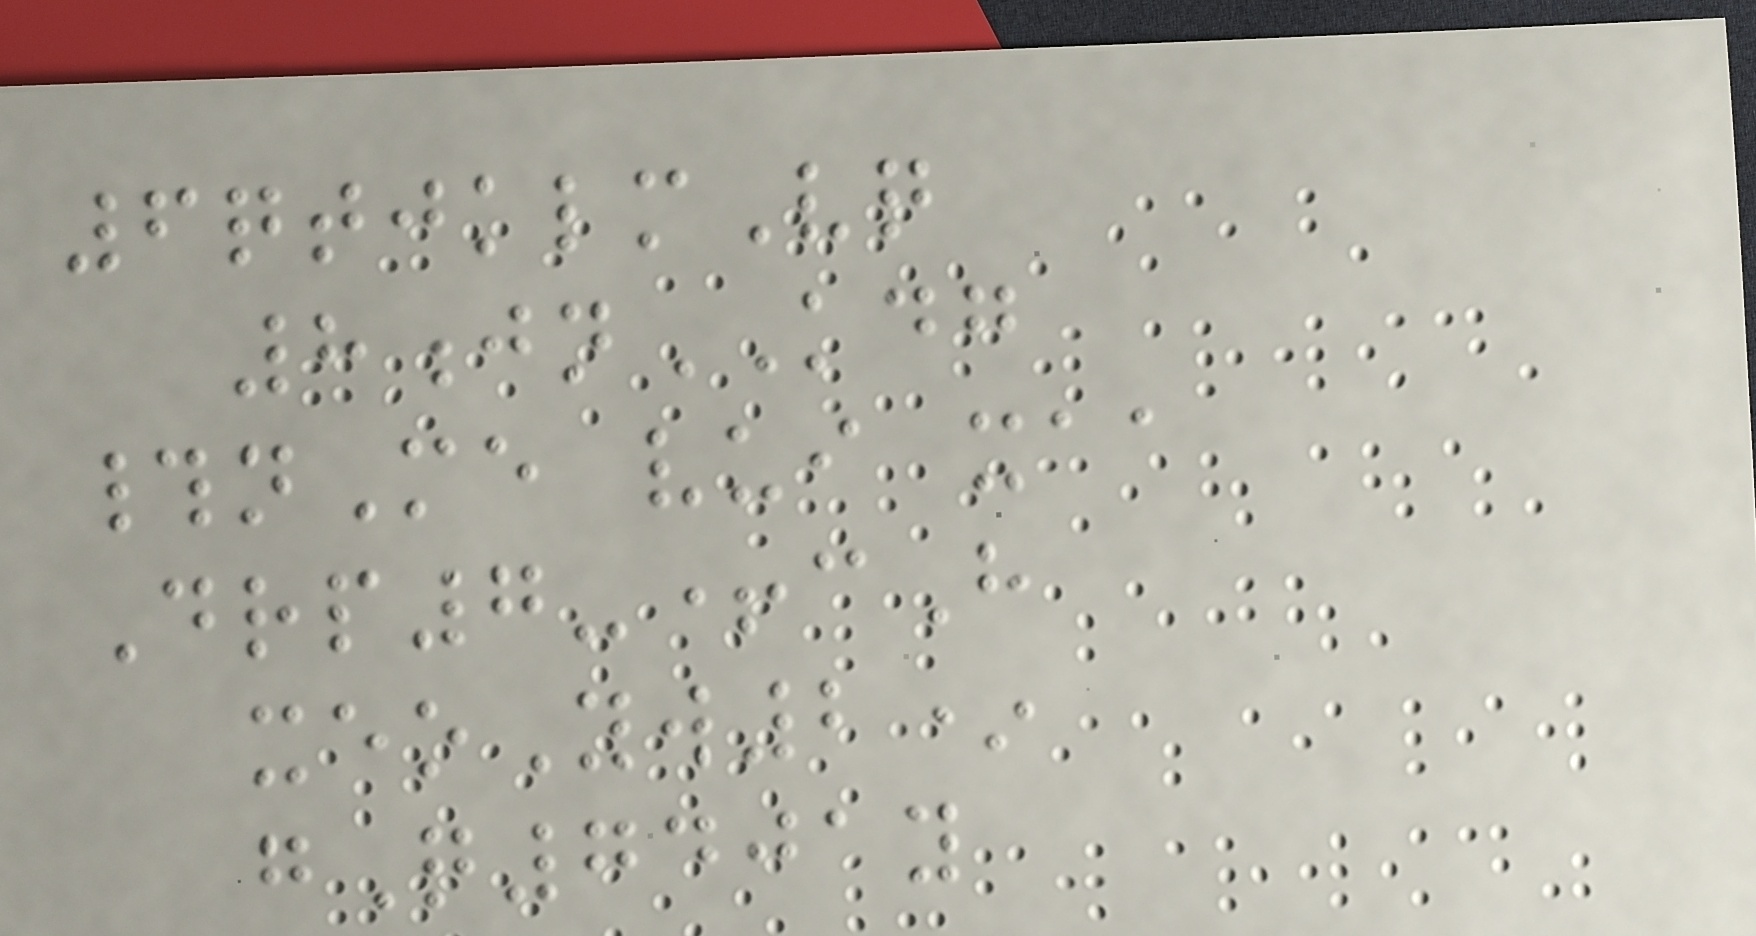6qtjklmVq
8jnKDG
#nMe vui xaa
Drp7-+cH
xeoYw2*
gQ7401y
